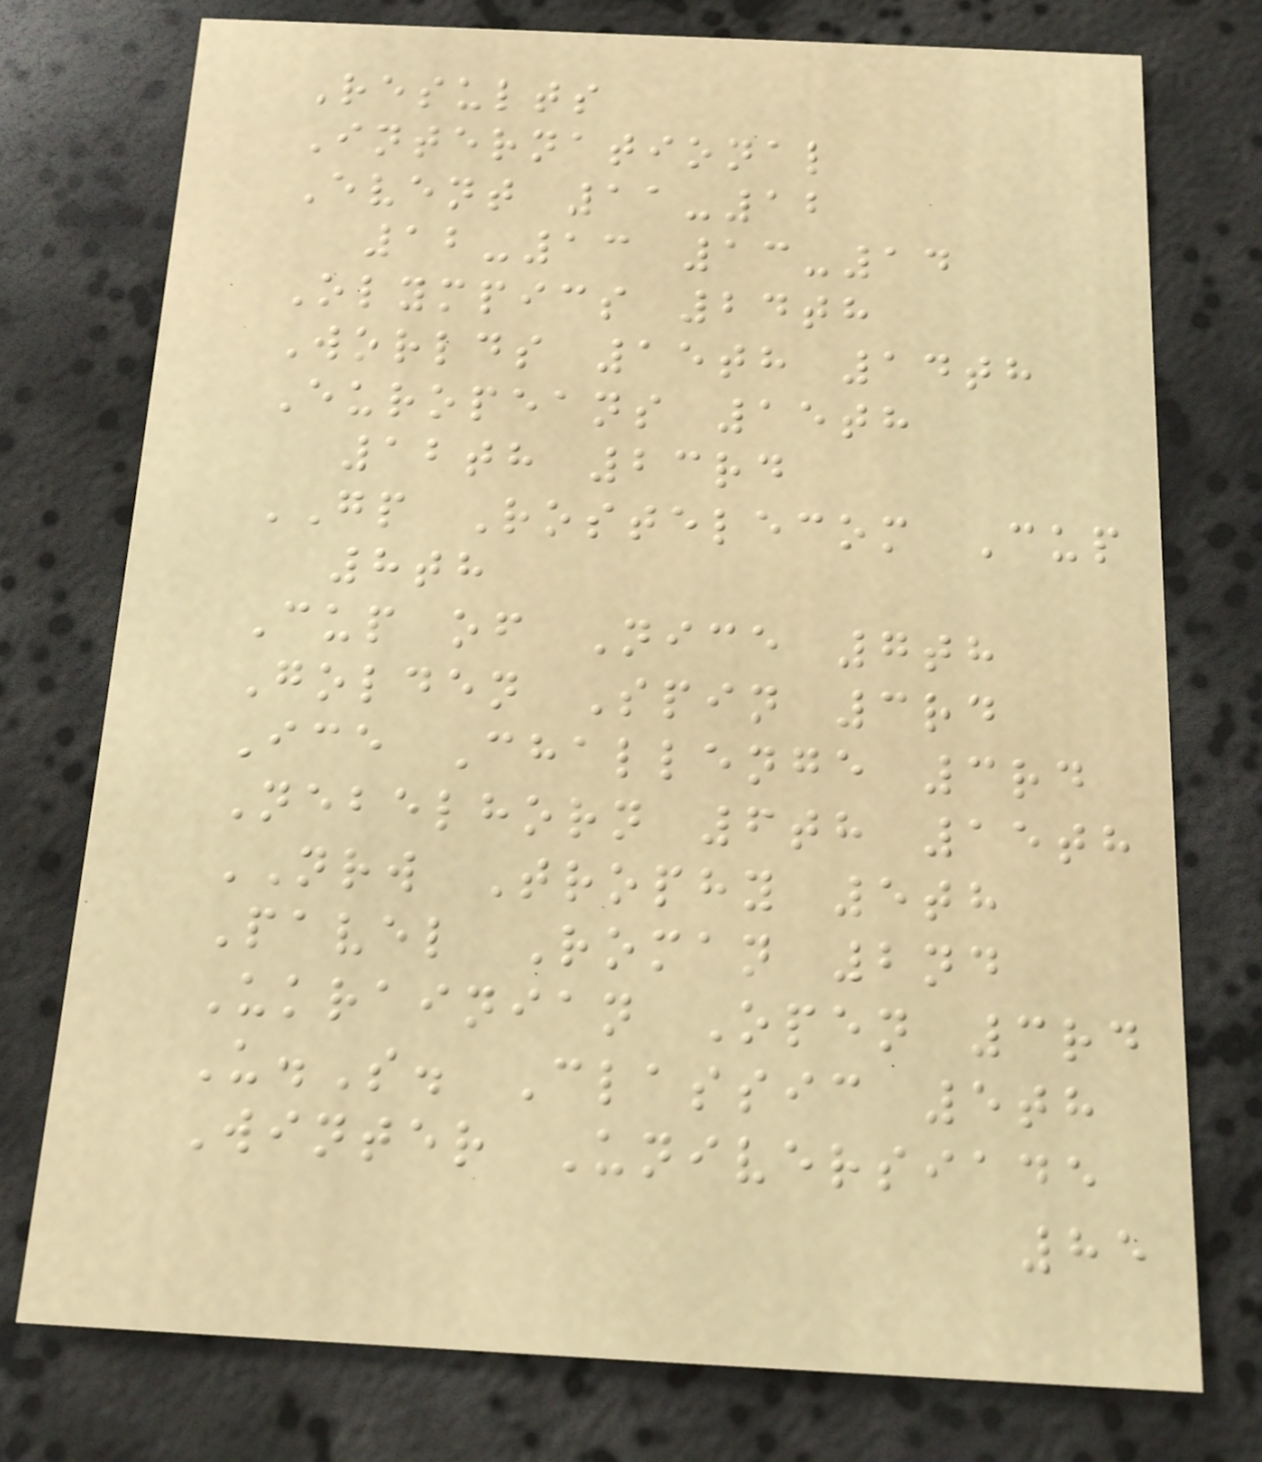Results
International
Event 11-12
12-13 13-14
Olympics 24th
Worlds 15th 14th
Europeans 15th
12th 23rd
GP Rostelecom Cup
8th
Cup of Nice 7th
Golden Spin 3rd
Ice Challenge 3rd
Nebelhorn 6th 15th
NRW Trophy 5th
Pavel Roman 2nd
Ukrainian Open 3rd
U.S. Classic 5th
Winter Universiade
85
